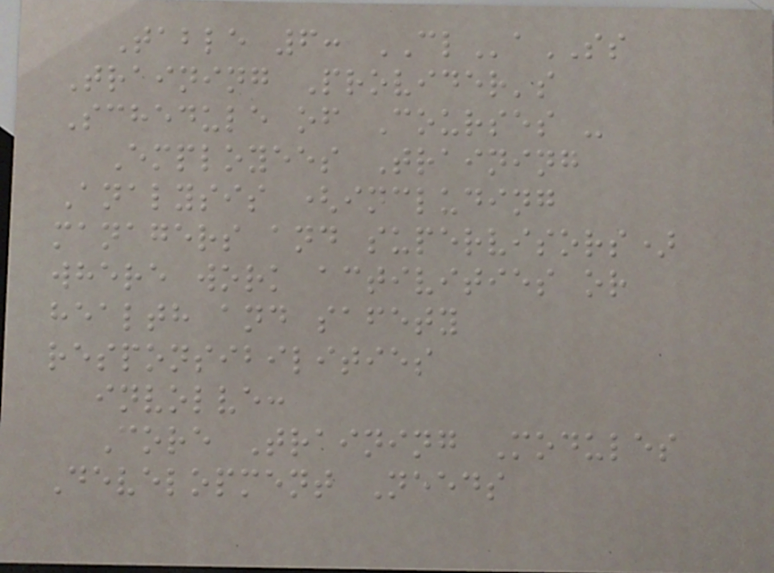Table 6: CLaSS
Training Provider's
Schedule of Courses -
Employees Training
Analysis (including
managers and supervisors)
where work activities or
health and safety
responsibilities
involve:
Core Training Modules
Development Needs
